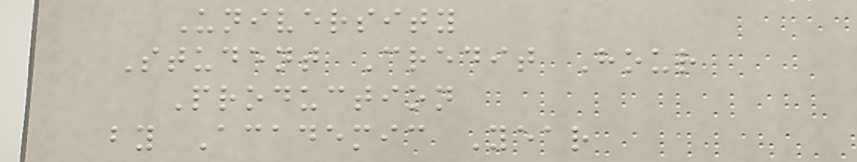University
Student Credit Hour
Production
by Academic Year
